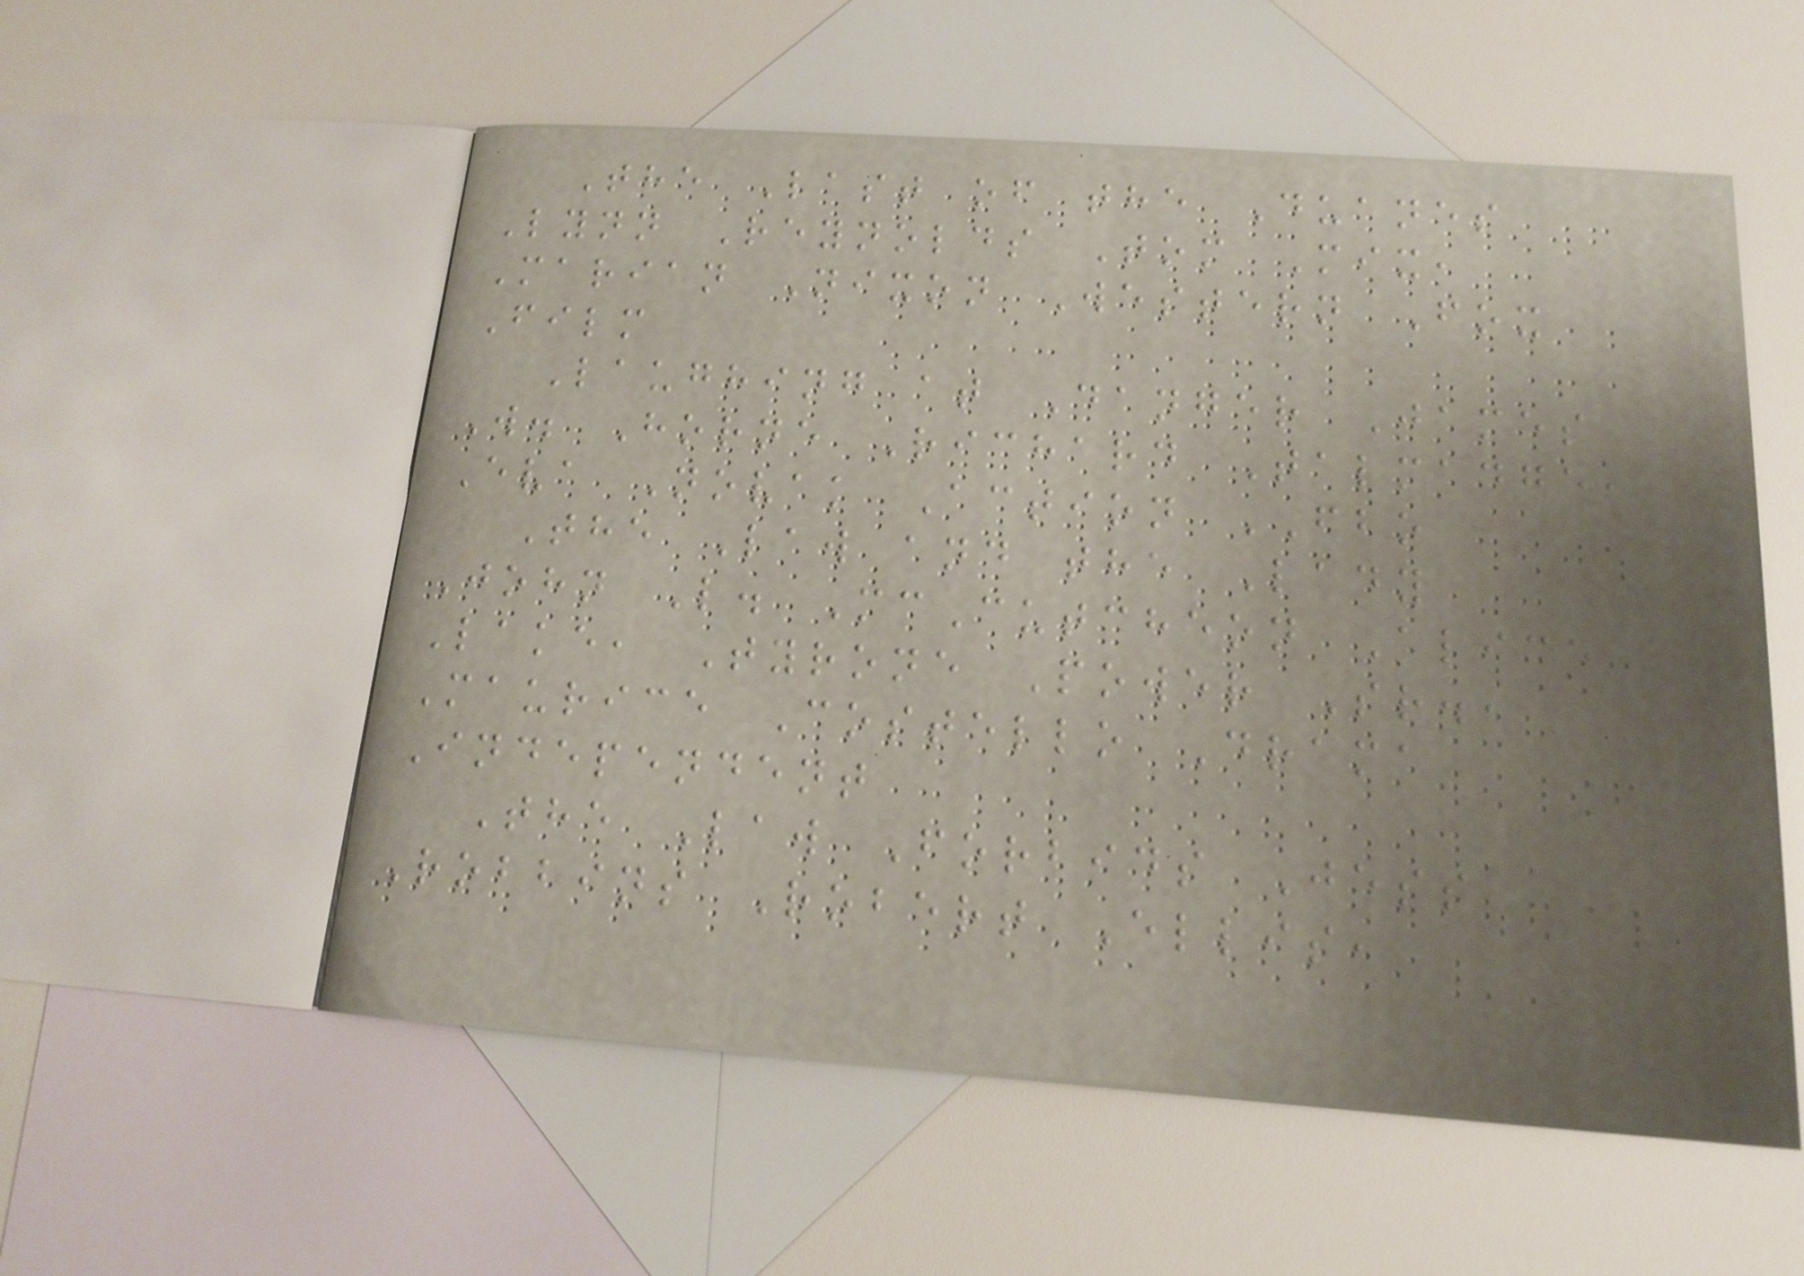The Last of the Duanes
Lynn Reynolds Tom Mix,
Marian Nixon Western Fox
Film
Laughing at Danger James
W. Horne Richard Talmadge,
Eva Novak Action FBO
The Law and the Lady
John L. McCutcheon Alice
Lake, Tyrone Power Sr.,
Maurice Costello Drama
Independent
The Law Forbids Jess
Robbins Robert Ellis,
